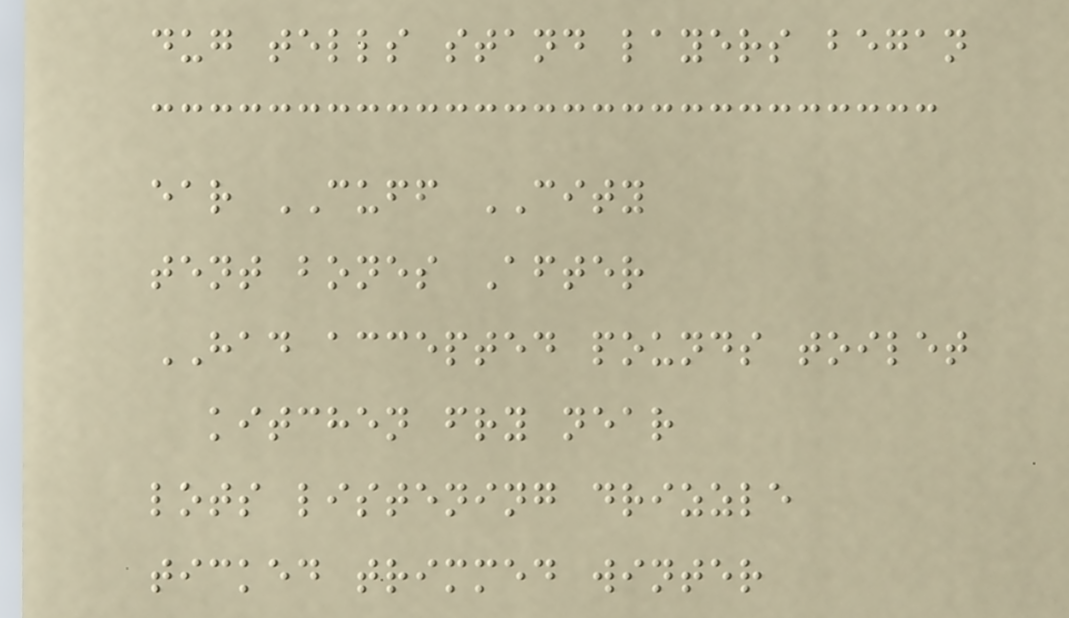dug tells stand layers began
ear CUFF CITY
tent bones After
HAD accepted pounds toilet
kitchen fry near
lots listening drizzle
ticked trimmed winter
